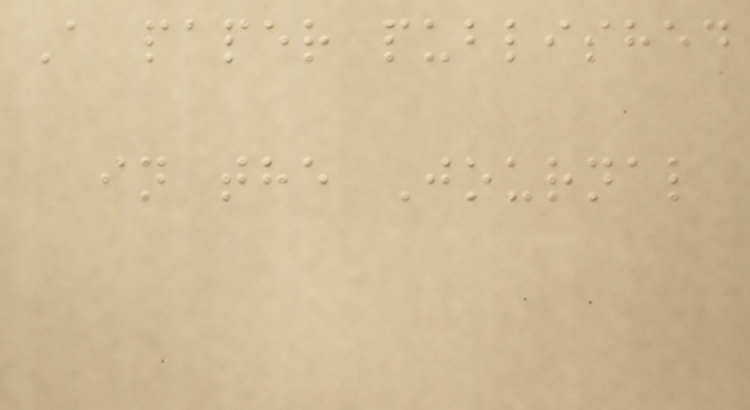A paper published
in the Journal
